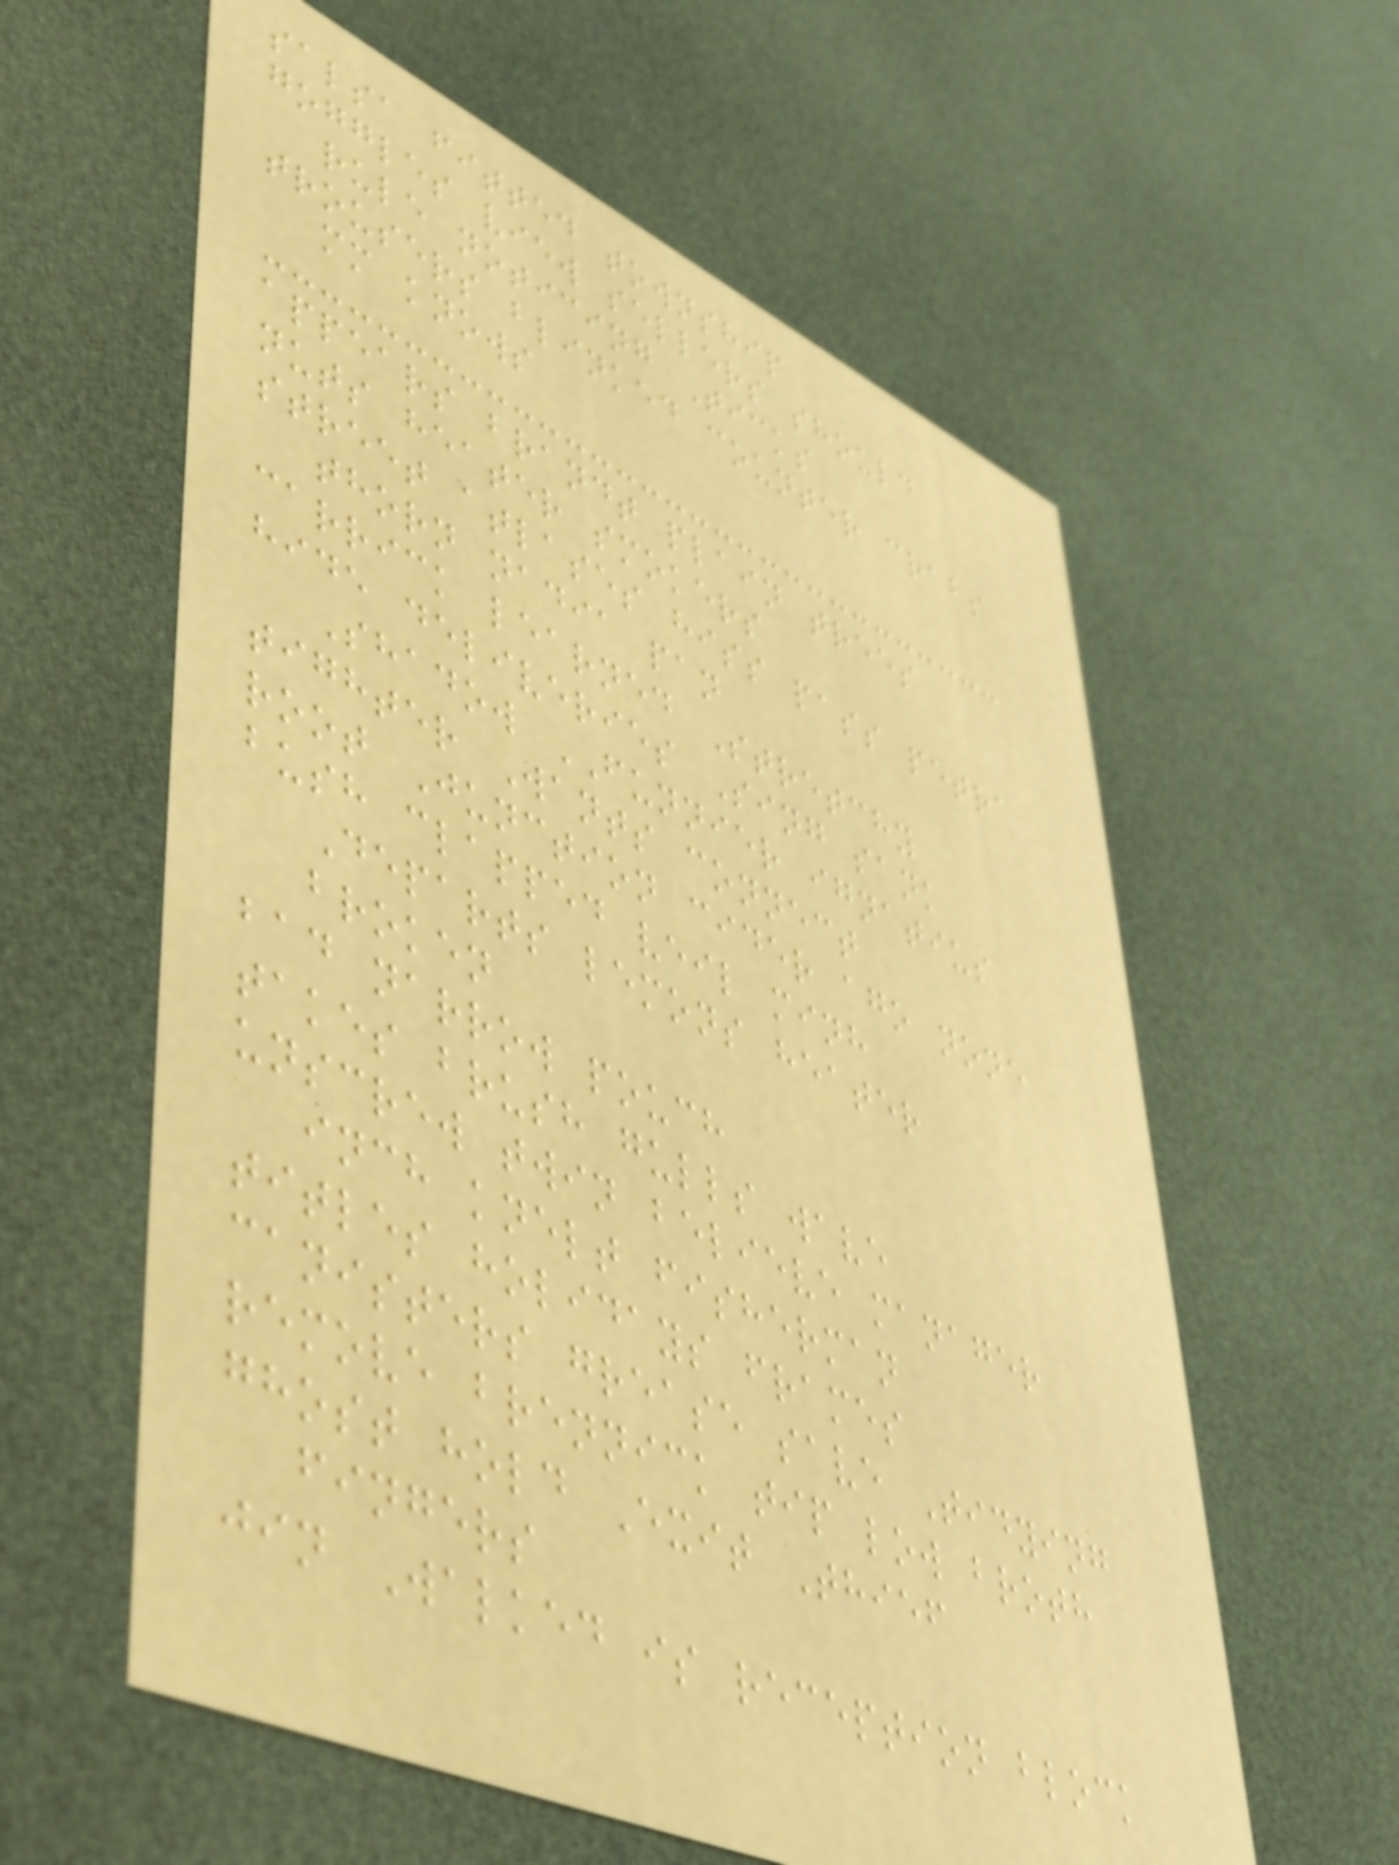salsa fitted township
goggles view sellers should
rule noticing Ticks
trousers blinked counter crabs
mm knows
appears brandt plain trees
nuts heater smokers
street atlases hiss pass petra
thorn nadia pan
carrick learned Stretchy
hide deliveries Sing sank
Shadow FUNNIER ignatius
tighter Wants connect
root Junction cider ago none
bush clapped veil minh
Departs lemons heater
broken
bad narrow pouch
takes brush gulls wave
unscrew twin believe manager
inch knelt fisherman
titles holidays frames
canisters grease save Tidying
remove brennick tip low broth
ghost hold Exit Thief
fingers
jin Walked is reception block
